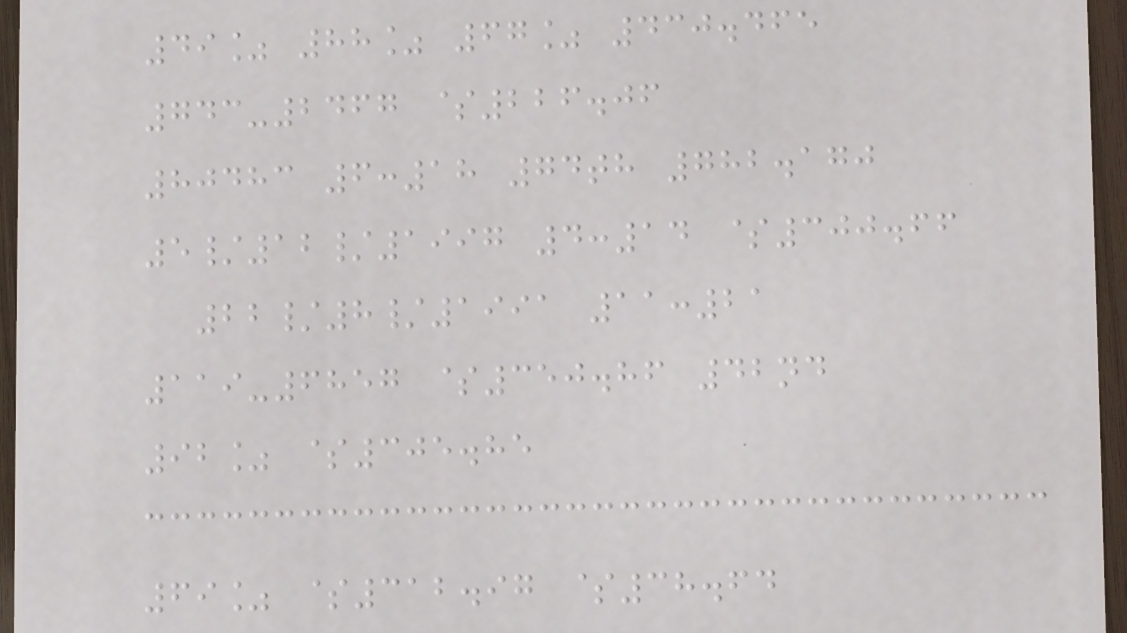49% 88% 67% 430.465
743-2467 $226.06
80483 6:18 74th 782.170
5/12/1997 4:14 $300.66
22/8/1991 11:21
119-6857 $350.86 42nd
92% $305.85
69% $312.97 $38.64
